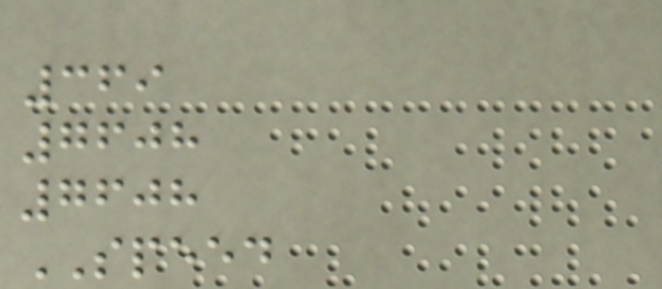369
7608
7608
SPEED
